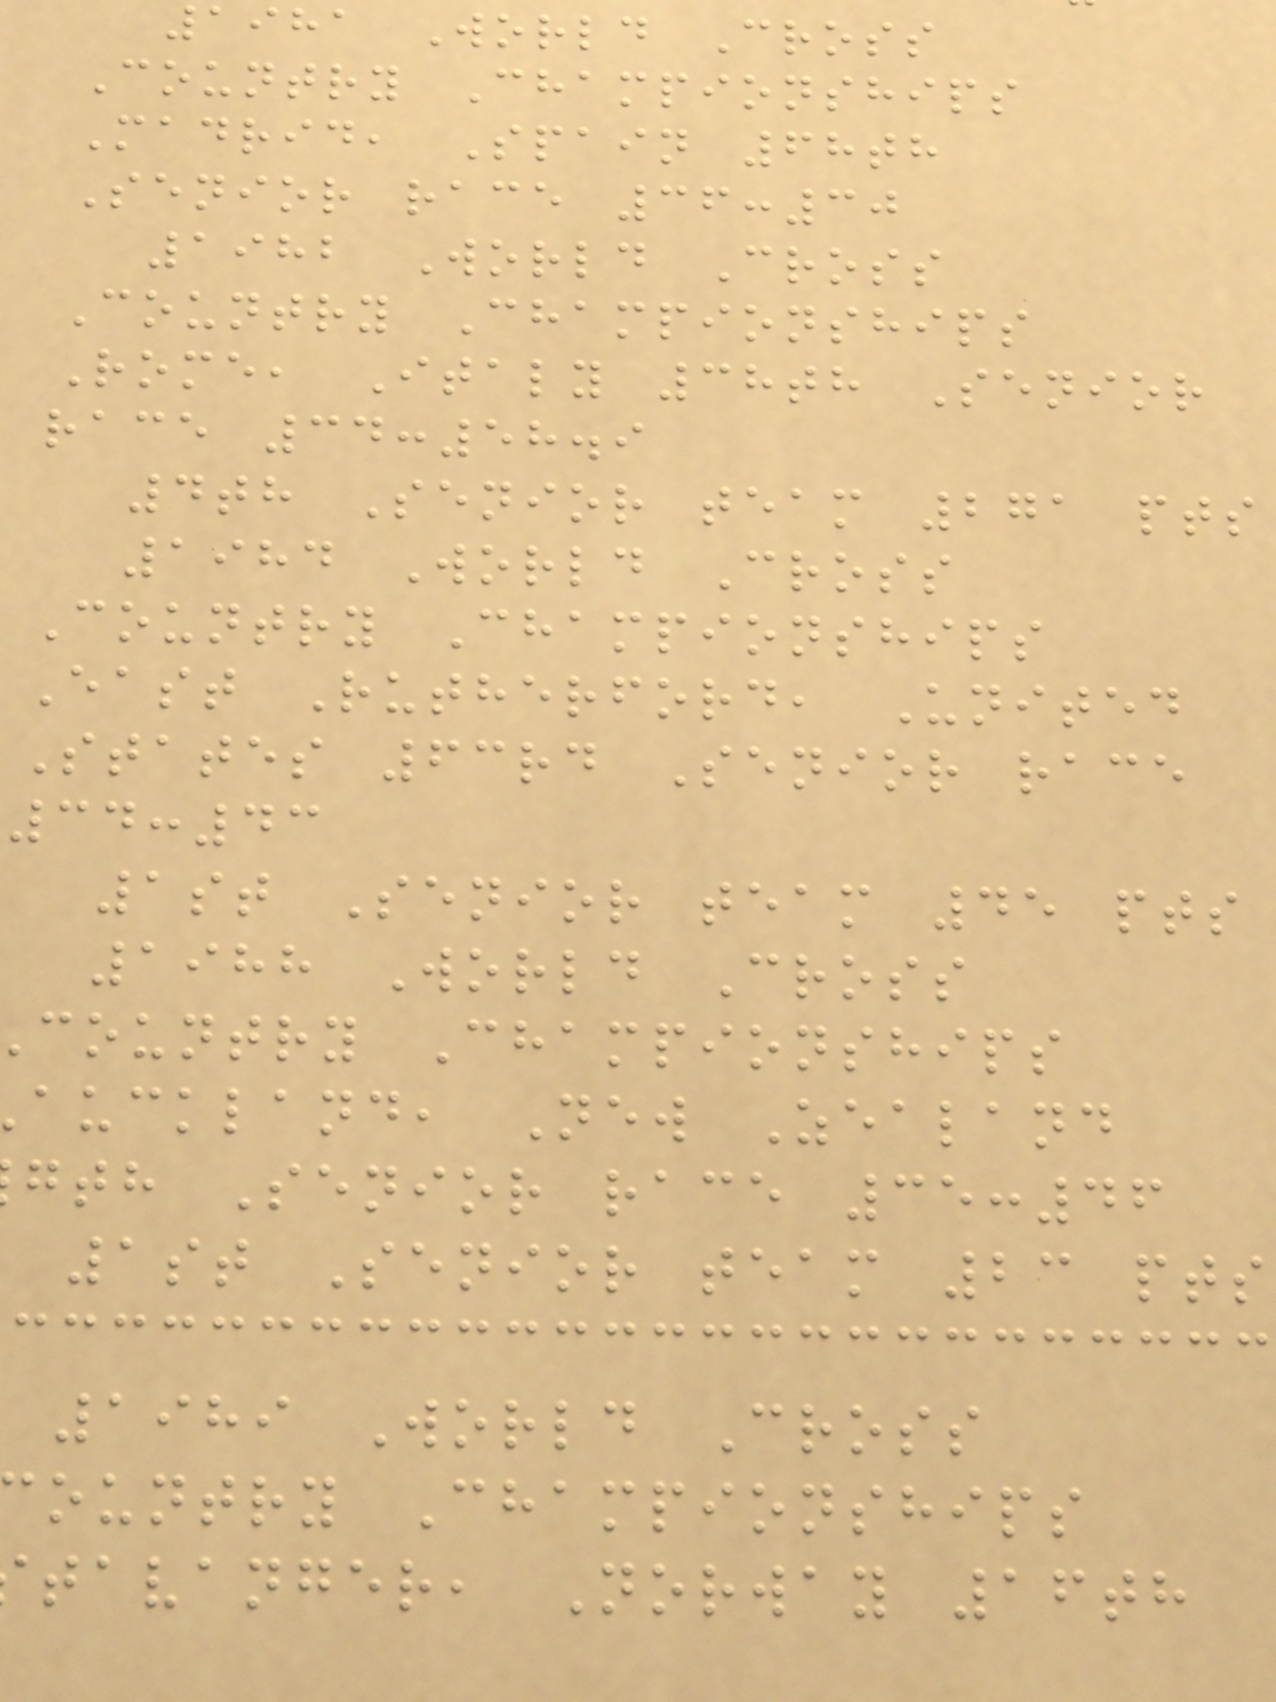1981 World Cross
Country Championships
Madrid, Spain 68th
Senior race 36:30
1982 World Cross
Country Championships
Rome, Italy 38th Senior
race 34:58.9
4th Senior team 271 pts
1984 World Cross
Country Championships
East Rutherford, United
States 63rd Senior race
34:43
1st Senior team 45 pts
1988 World Cross
country Championships
auckland, New Zealand
gth Senior race 35:46
1st Senior team 23 pts
1989 World Cross
ountry Championships
tavanger, Norway 16th
